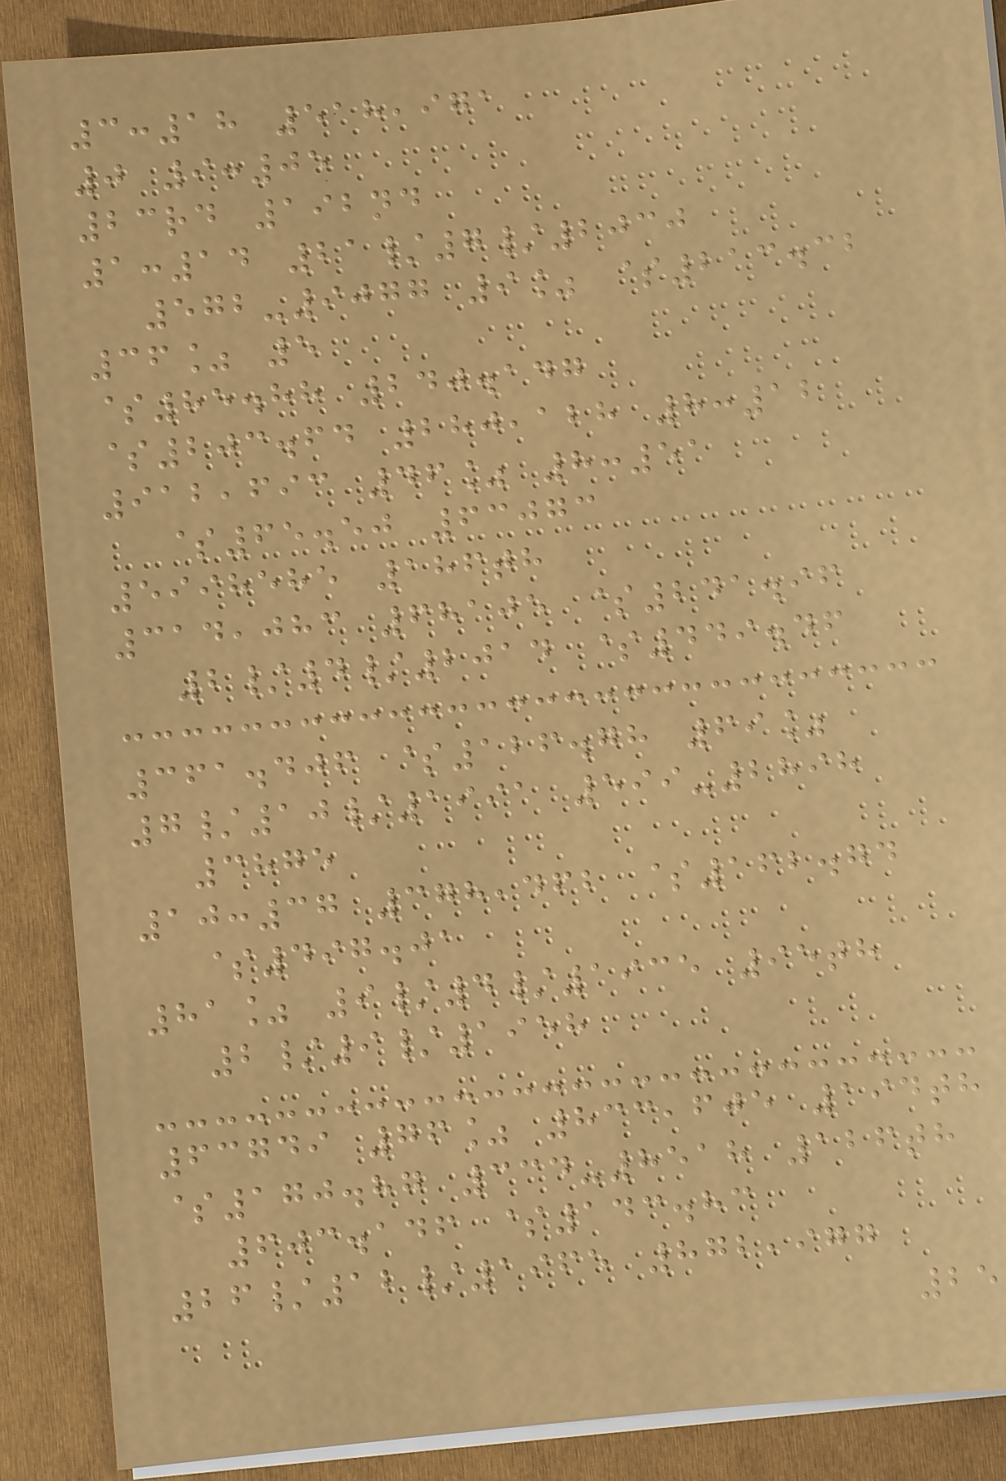3:18 518,971
0 9:05
23rd 192nd
1:14 21/7/2030
572-9077 9% $213.32
36% 5
$85.88 240.147
$203.64 280,128 8:12
912,693 46% 8:51
$65.50 63073
5998585 186th
314,083 68105 $241.96
2/4/2014 $449.46
361.406 $126.78 69%
7/10/1991 599-2898
3875
10:37 378,462 $162.74
$497.01
81% 9/4/1935 95th
2/9/1958
63749 76% 833,605 194th
$170.87 334-8518 126th
603.146 $143.83
26/12/1965 872,977
25
